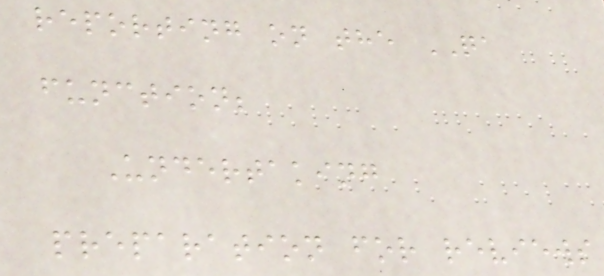reporting on the QA
function;
Undertaking
preparation for reviews
